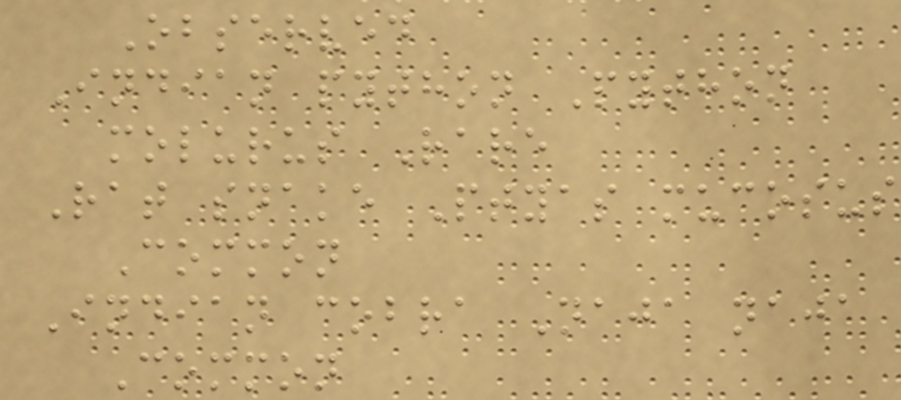Observed
Indian python Python
molurus Rare
Rat snake Ptyas mucosus
Common
Indian cobra Naja naja
Common
